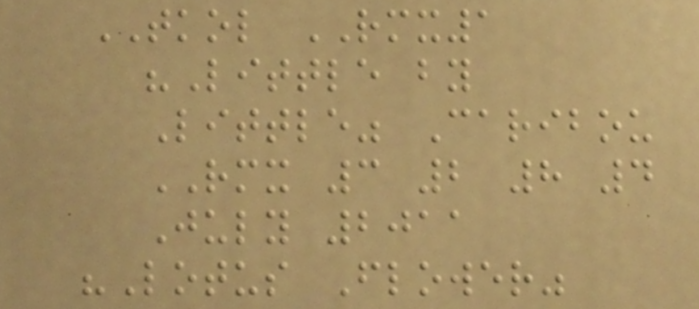TKOL RMX1
"Little by
Little" Caribou
RMX 3 2 8 4
July 2011
"Lotus Flower"
